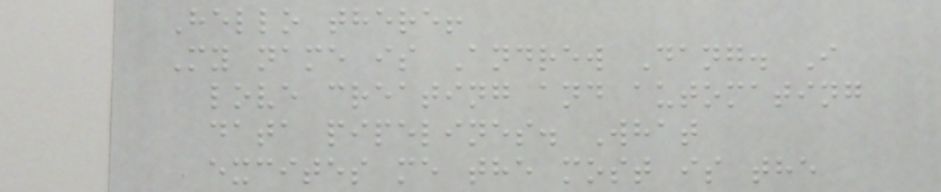Hello there!
My name is Andrew Dang. I
love creating and automating
data pipelines. What
excites me the most is the
